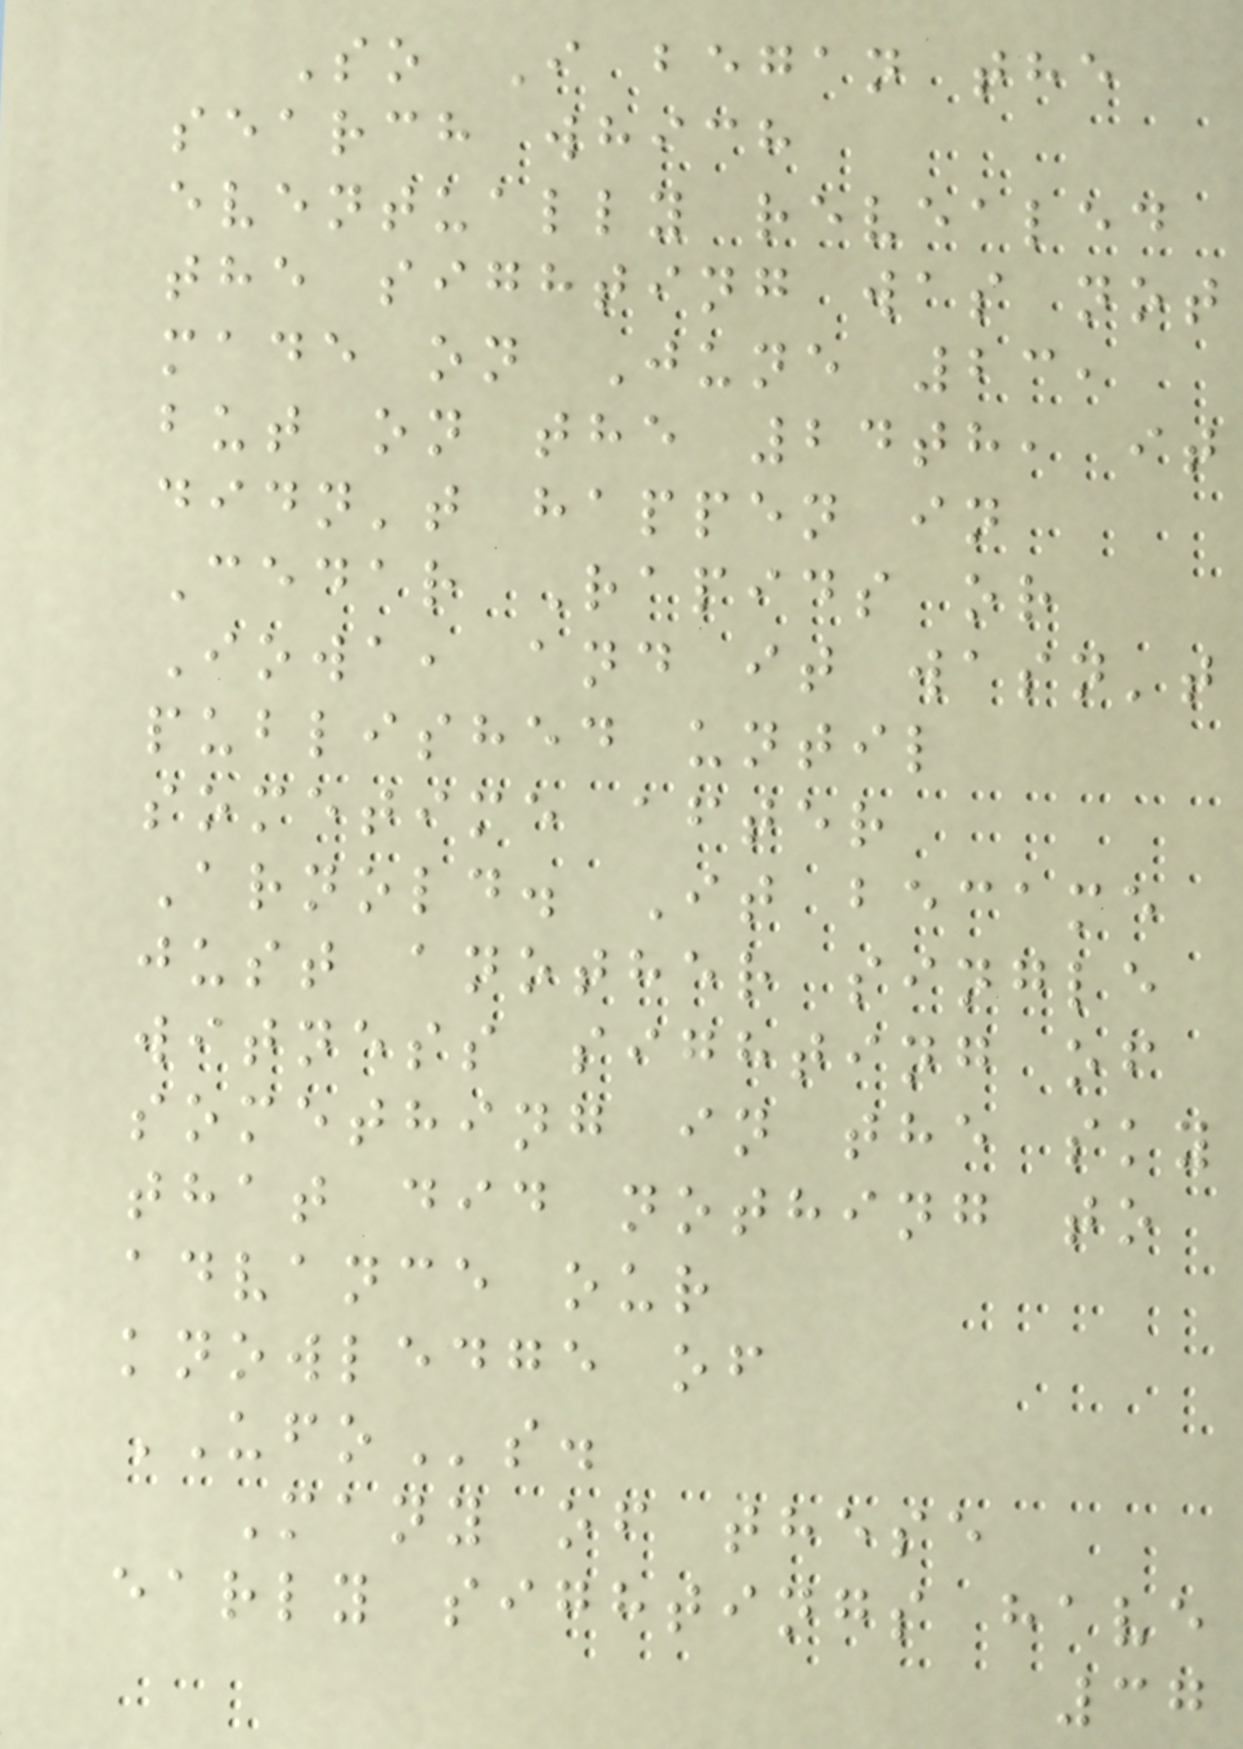So I began the
search which
eventually revealed
the sighting was not
made on June 23,
but on the 24th, it
didn't happen in
Cedar Rapids or
Iowa, and it wasn't
published until
sometime after
Arnold. It became
just another single
witness sighting of
something in the sky
that did nothing to
advance our
knowledge of
UFOs.
Many of these
early sightings have
37
